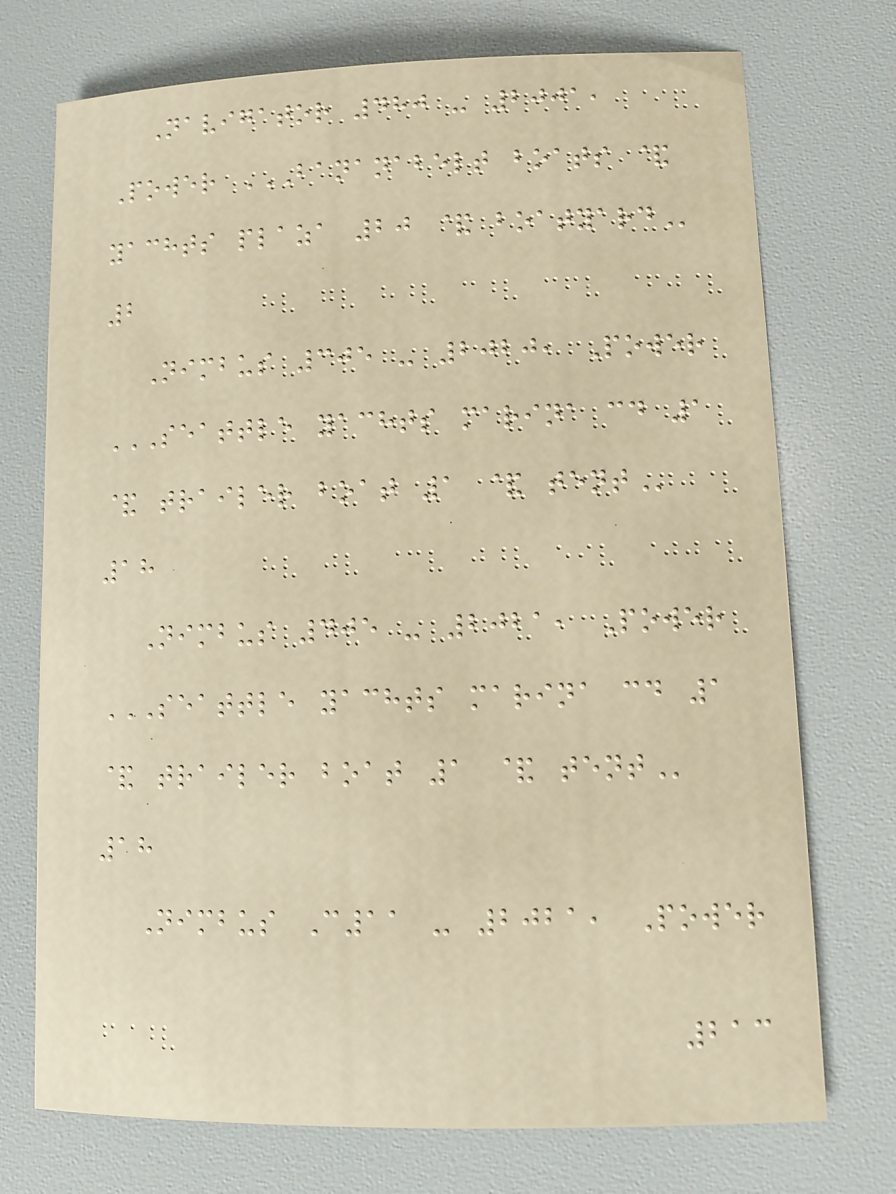Navigator 480 - 2001,
Power BANANABELT BOATS &
YACHTS PLAZA 20 & BOATYARD
2
Nimbus 305 - 2020, Power
SEATTLE YACHTS MARINA CD 1
& TRAILER BOAT 1 & TENT
18
Nimbus 405 - 2021, Power
SEATTLE YACHTS MARINA CD 1
& TRAILER BOAT 1 & TENT
18
Nimbus C11 - 2021, Power
213
